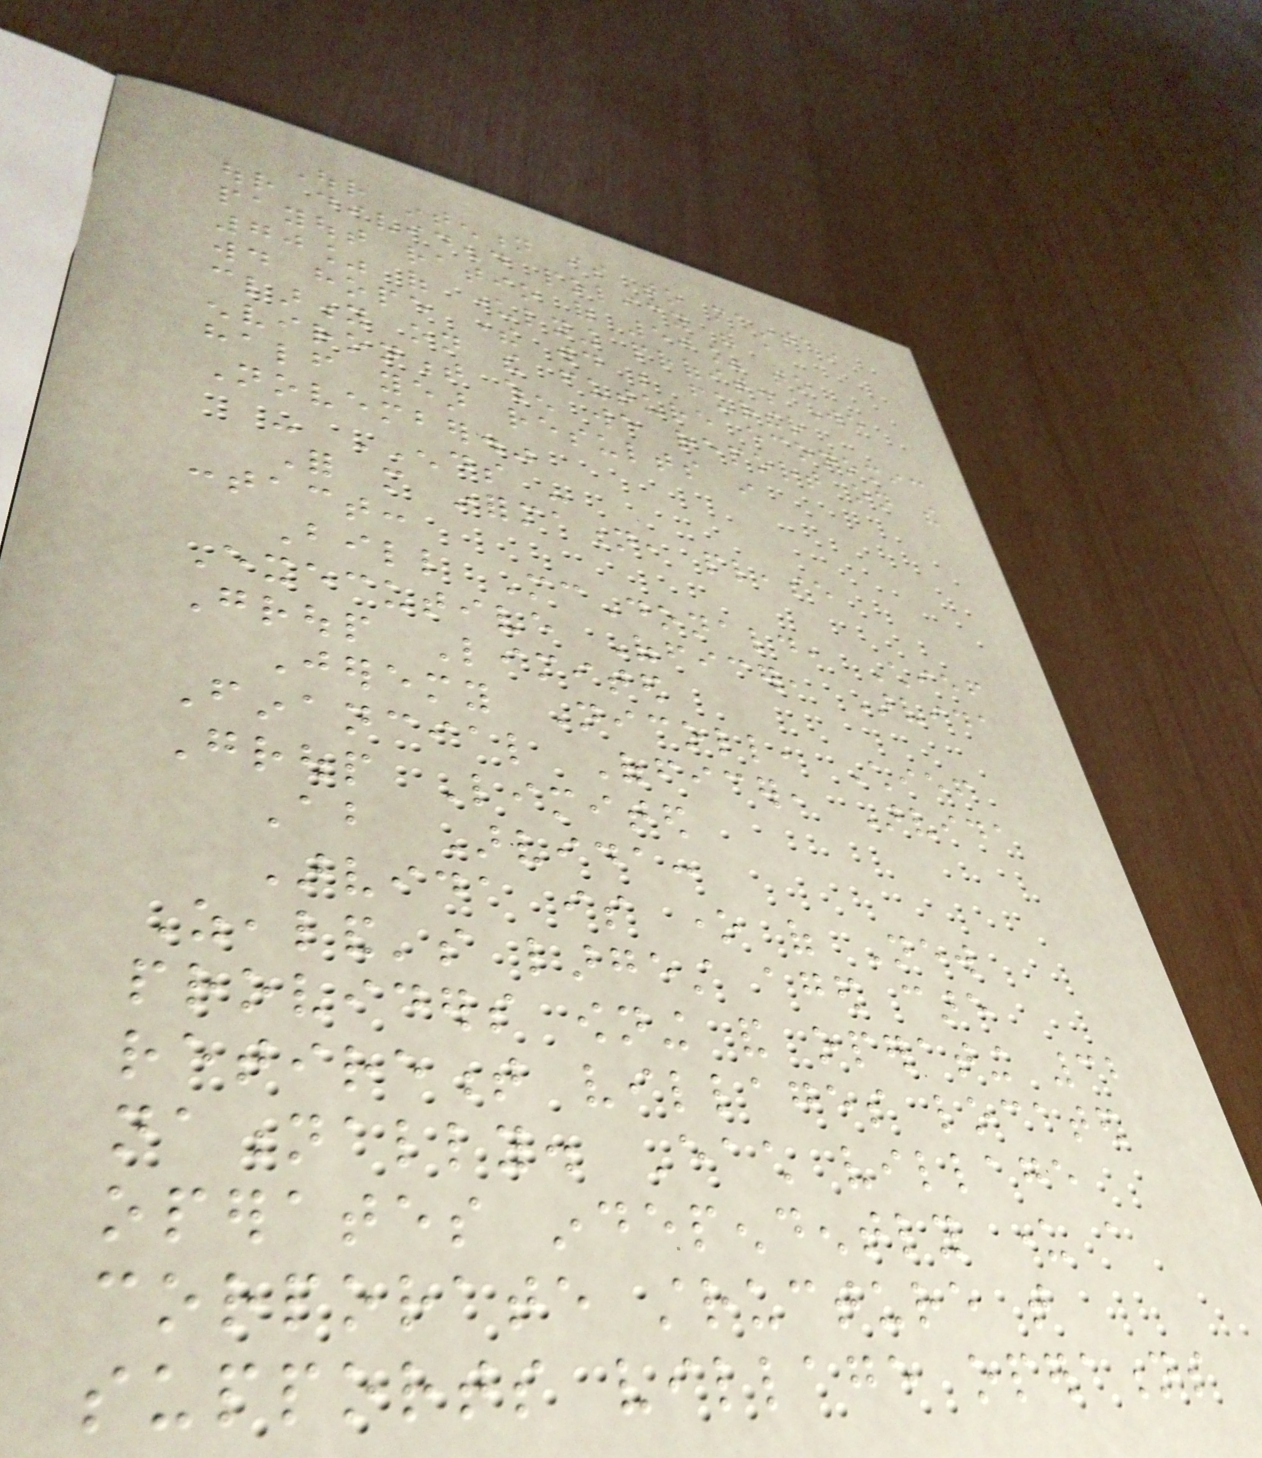Our intention is to maintain
our dividend policy with a
payout ratio of 50% to
70% of underlying profit. We
would hope there would be further
clarity on the future economic
environment when we report on the
half year results in
November."
- ENDS -
For more information, please
contact:
Bill McDonald, Chief
Executive Officer, Arvida
Group Limited
Jeremy Nicoll, Chief
Financial Officer, Arvida
Group Limited
About Arvida:
Arvida is one of New
Zealand's largest aged care
providers owning and operating 32
retirement villages located
nationally. Each village
operates independently under a
corporate structure that
supports village operations
